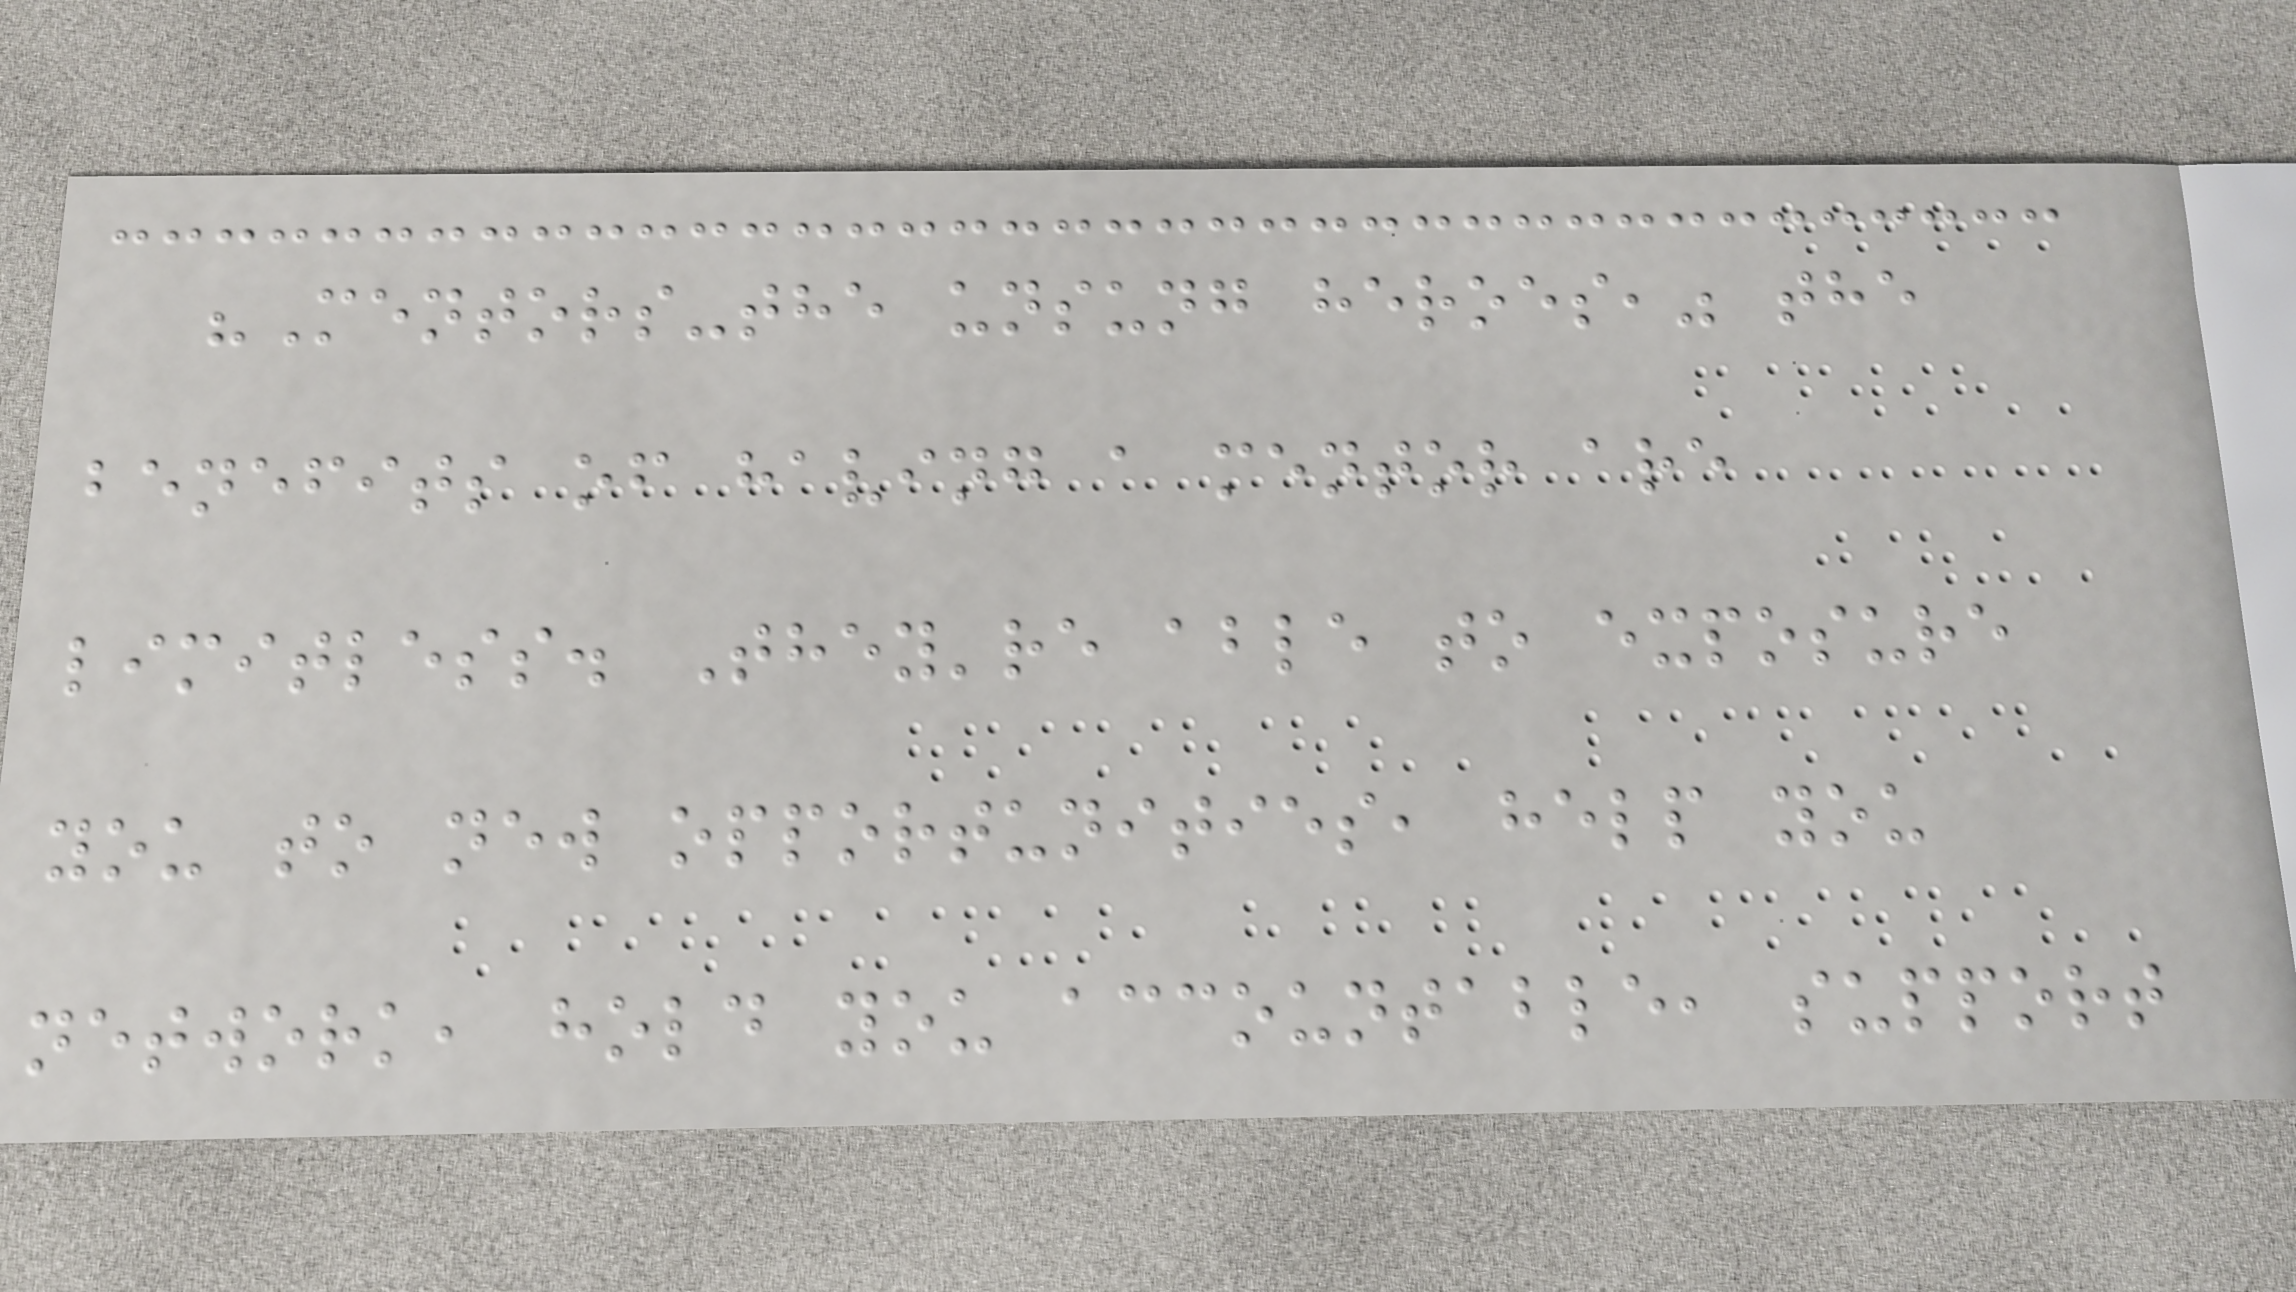"Mentors-the unsung heroes," the
benefits of having a mentor are
limitless. They're able to exposure
you to new opportunities, help you
network, hold you accountable, support
